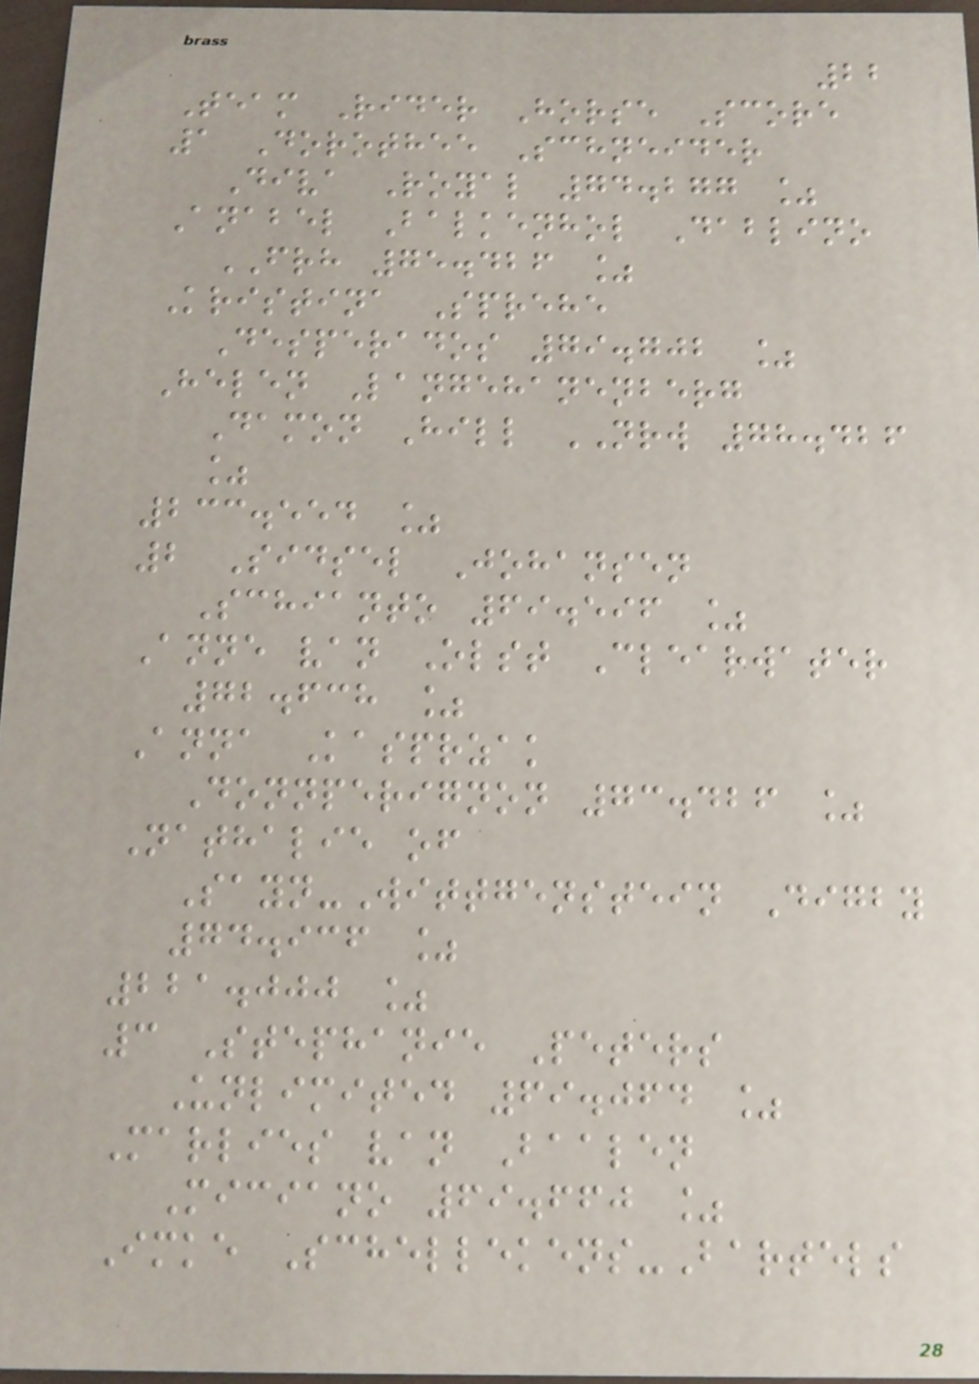22
Team Rider Horse Score
1 Dorothee Schneider
Diva Royal 74.277 %
Anabel Balkenhol Dablino
FRH 75.426 %
Kristina Sprehe
Desperados 79.702 %
Helen Langehanenberg
Damon Hill NRW 78.426
%
233.554 %
2 Sidsel Johansen
Schianto 69.596 %
Anne van Olst Clearwater
72.638 %
Anna Kasprzak
Donnperignon 73.426 %
Nathalie of
Sayn-Wittgenstein Digby
74.936 %
221.000 %
3 Stephanie Peters
Unlimited 69.064 %
Marlies van Baalen
Miciano 69.660 %
Imke Schellekens-Bartels
